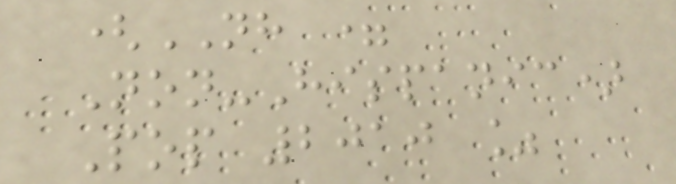(NH =
Non-Hispanic)
Pop 2010 %
